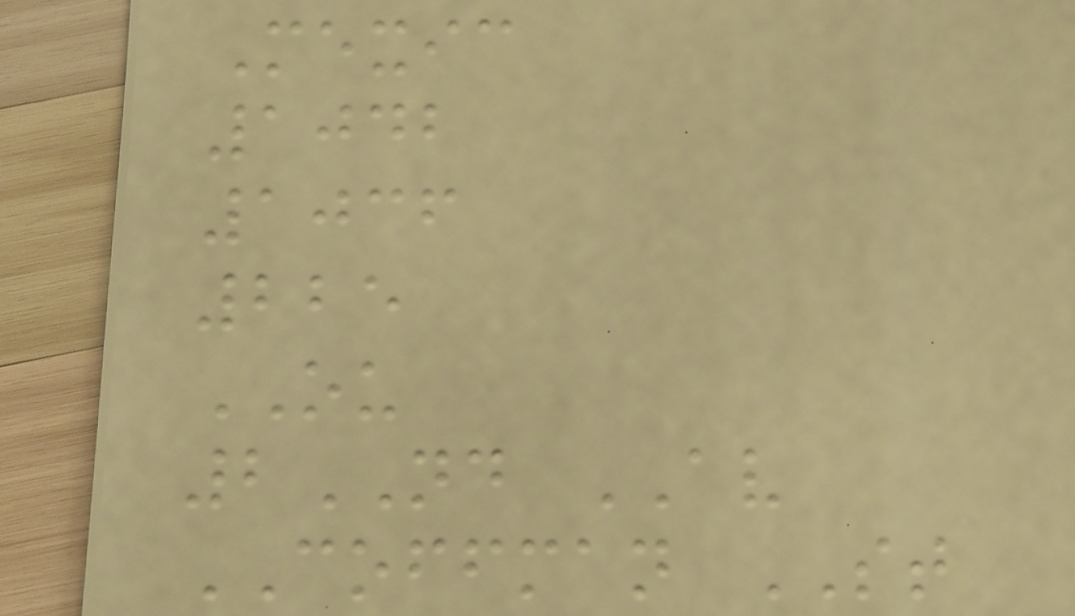Mexic
1042
1036
225
OU
2ND AV
COFFMAN ST
